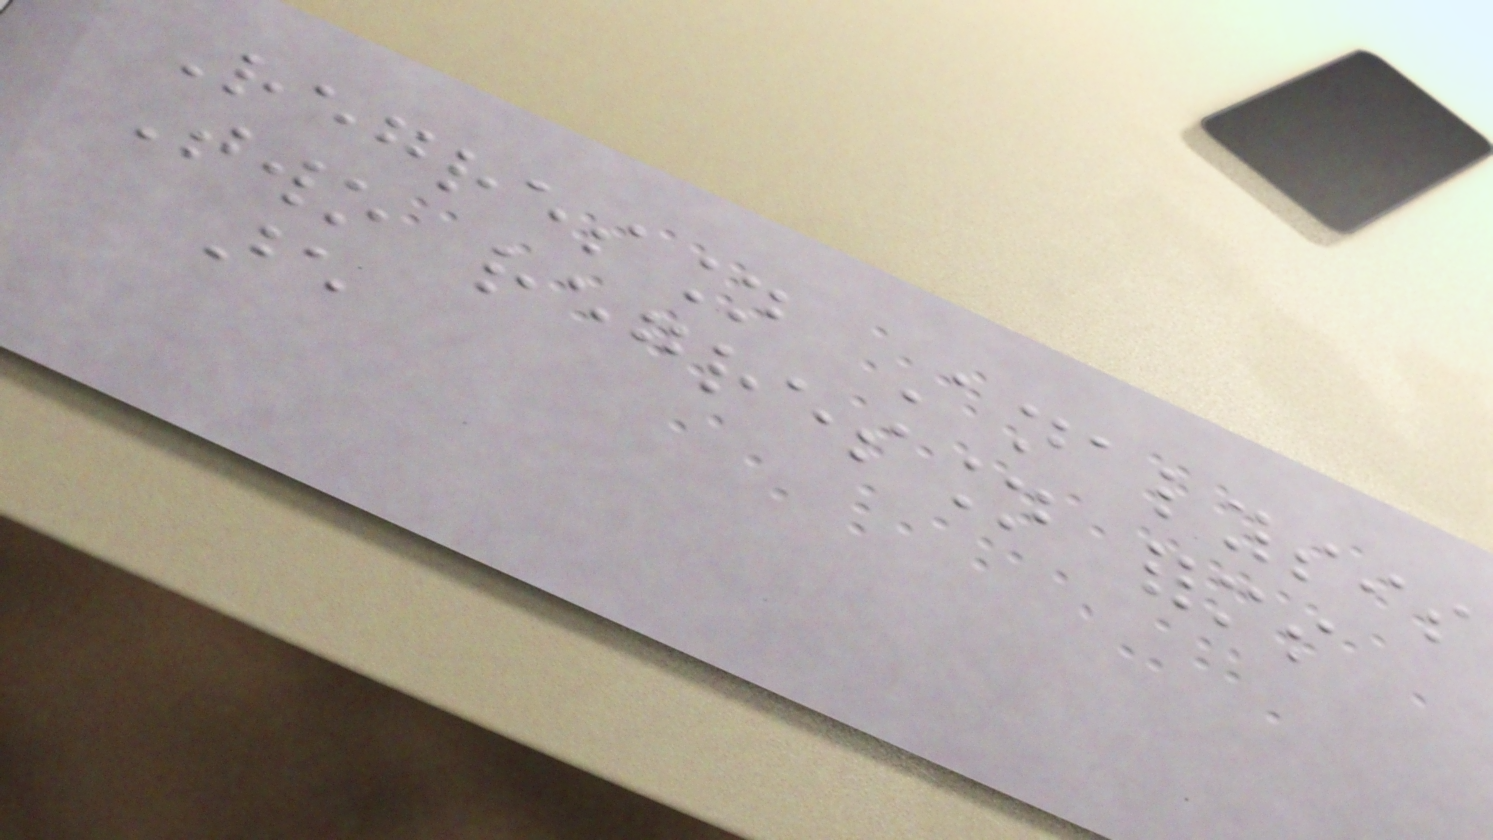Regression Analysis
Two regression forms
are
